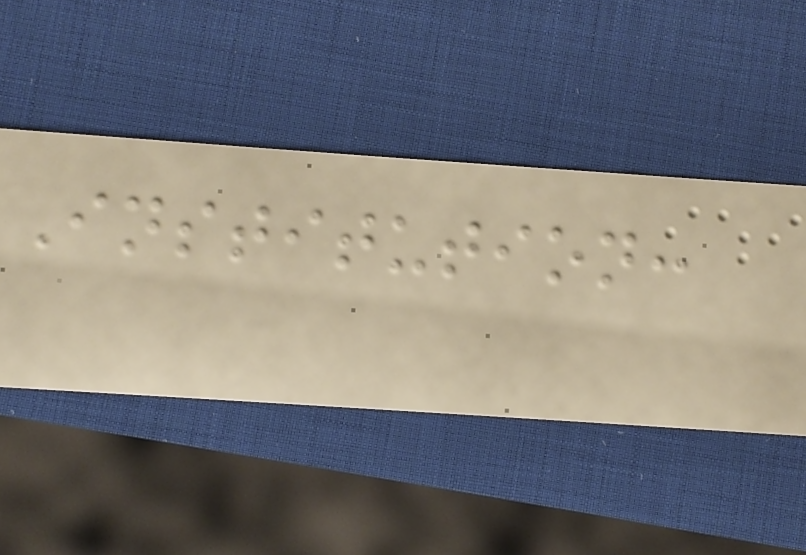Institution:
